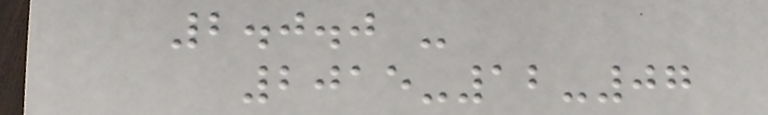2.0.0 -
2015-12-07
